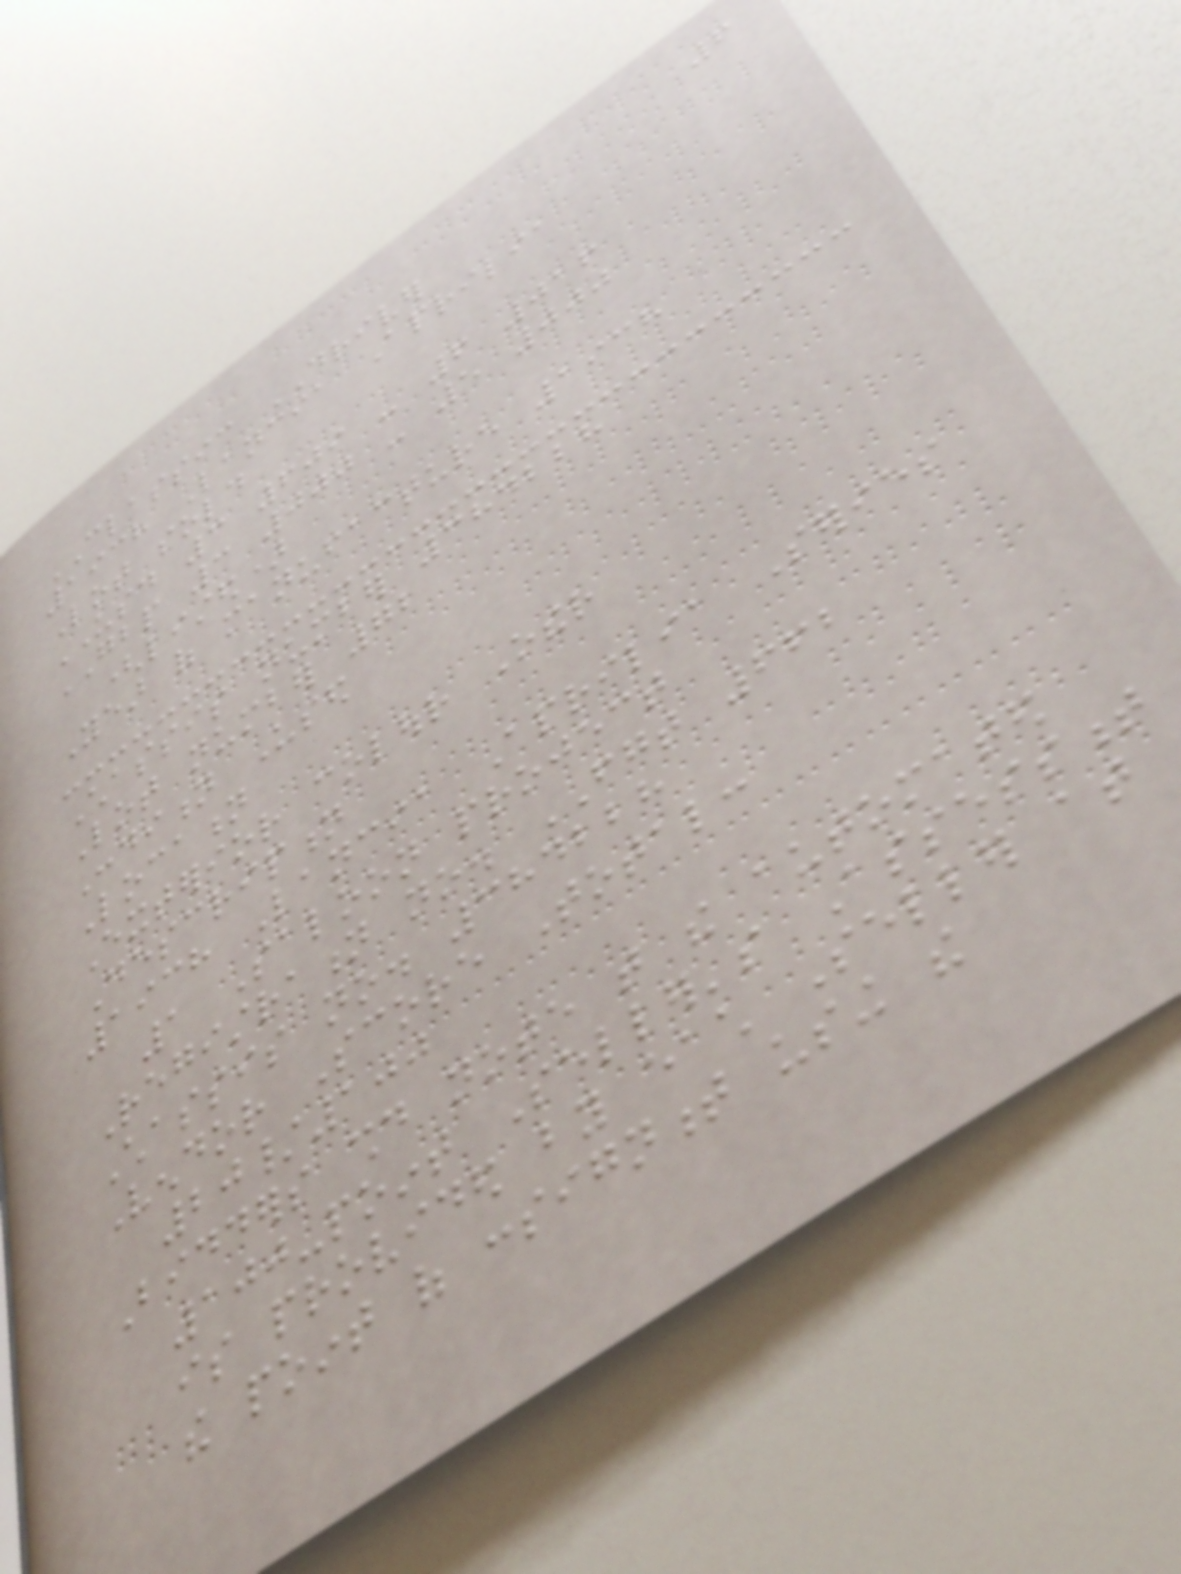6
CLASSIC DRIVER
1938 Lancia Aprilia
Lot sold
USD 3 609 - 6 016
GBP 3 000 - 5 000
(listed)
Year of manufacture 1938
Chassis number 384228
Lot number 72
Condition Used
Location
Exterior colour Other
Description
1938 Lancia Aprilia Series
1 Saloon project
Registration no. FGT 662
Chassis no. 384228
Vendor Score Total:
20/100
Bidders should note that the automated
100-point Seller's Assessment
is provided by each Seller at
the point of consignment using the
